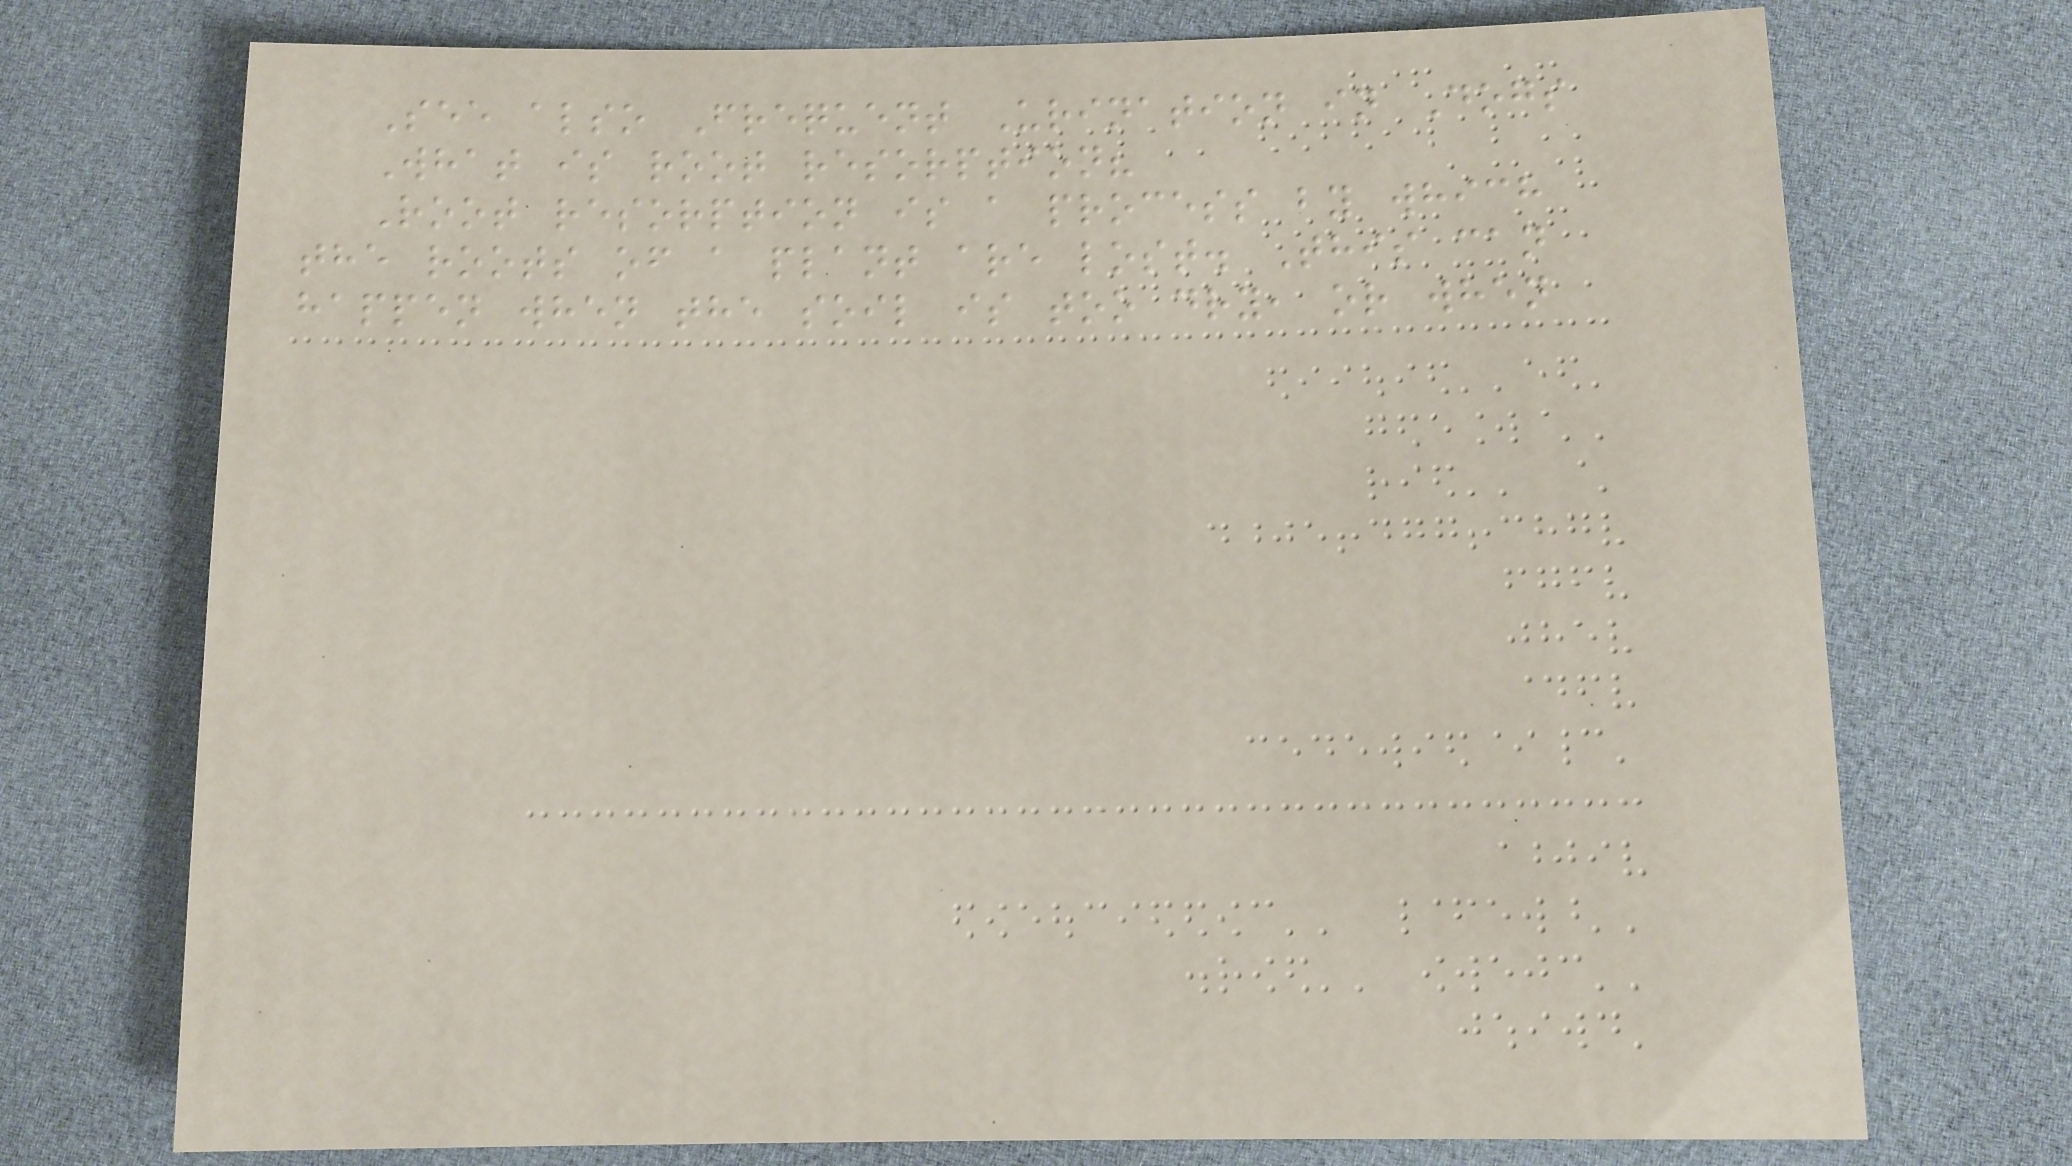See also Frequent Urination in Dogs
What is root resorption?
Root resorption is a process by which
the roots of a plant are lost. This can
happen when the soil is too dry, or when
